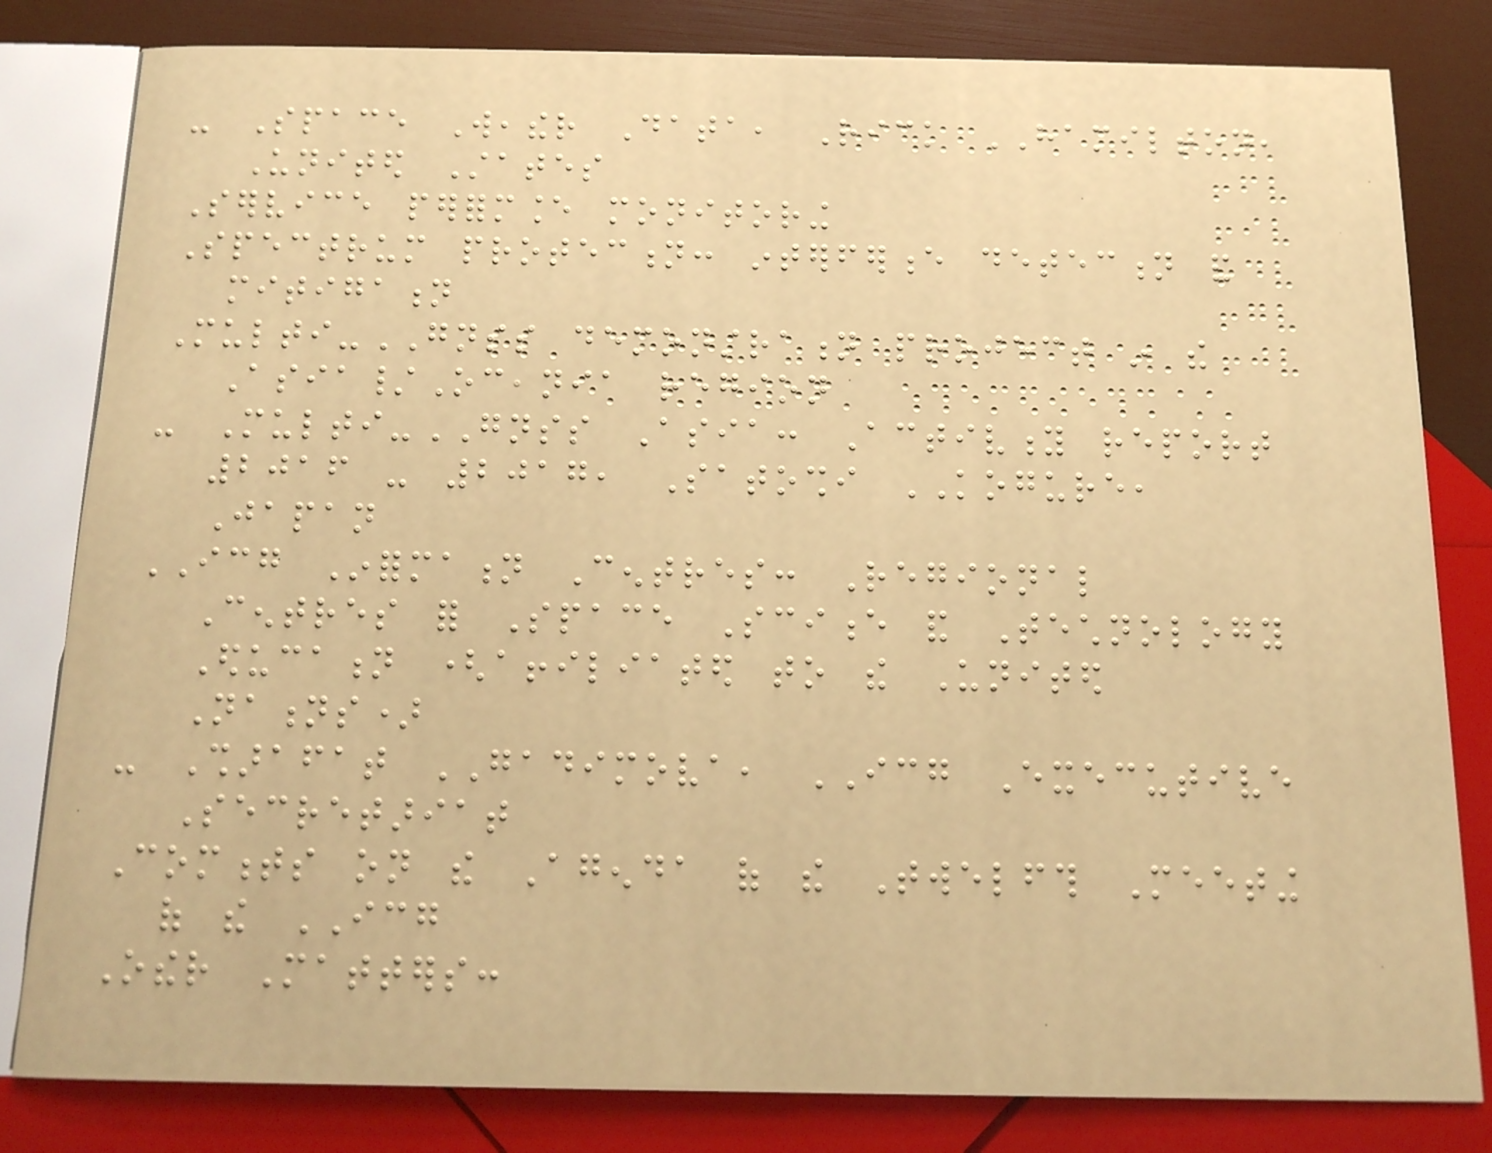- Space Weather Data, Rick HAMILTON,
United States
Service performance monitoring
Spectrum protection: interference detection and
mitigation
Multi-GNSS demonstration project in the
Asia/Oceania region
- Multi-GNSS Asia: Activity report
2016 - 2017, Satoshi KOGURE,
Japan
ICG Information Centres: Regional
Centres for Space Science and Technology
Education (affiliated to the United
Nations)
- Sharafat GADIMOVA, ICG Executive
Secretariat
Comments on the Agenda of the Twelfth Meeting
of the ICG
Other Matters:
